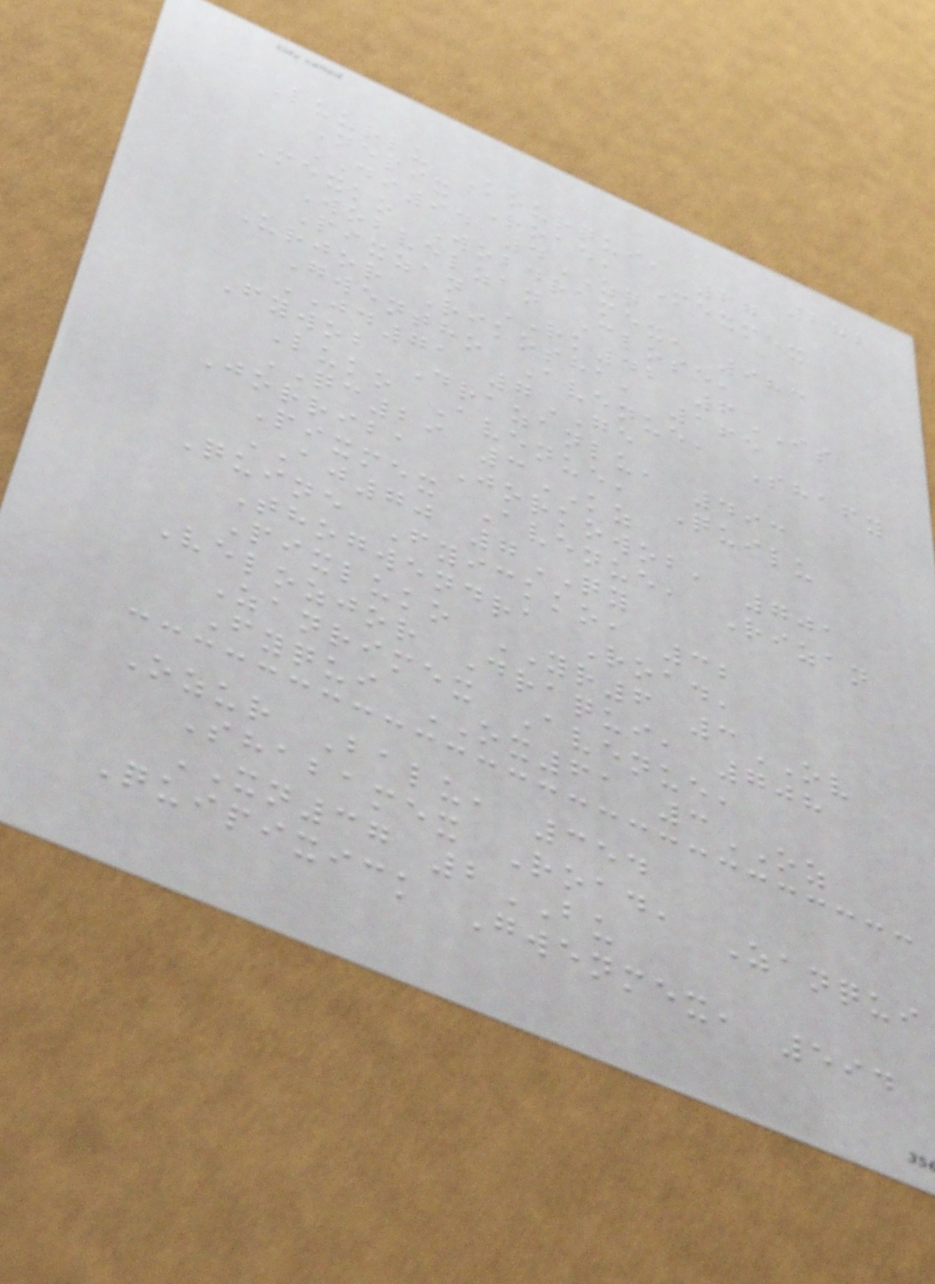282
Luurlu Kourqui, 67
Nepix Road, Mexmex
DI94 4ZQ
Mexko Wobdramex, 983
Wobvelzan Close,
Pixzan RK42 6IS
Urjor Rikosha, 165
Gwentho Avenue, Shafy
JD71 7GE
Fywob Drazanlu, 493
Luko Avenue, Quilu
QC29 3KZ
Jorriba Jorkowob, 701
Pixmex Avenue, Rizan
AJ70 7QY
Quine Fyickko, 32
Thogwendra Road,
Pixluko YR6 3OV
Velozjor Draqui, 708
Zanrimex Avenue,
Fyqui OX61 3OZ
Ozur Balu, 354
Shabamex Road, Zanqui
XN37 2BU
Quipixick Gwenmex, 594
